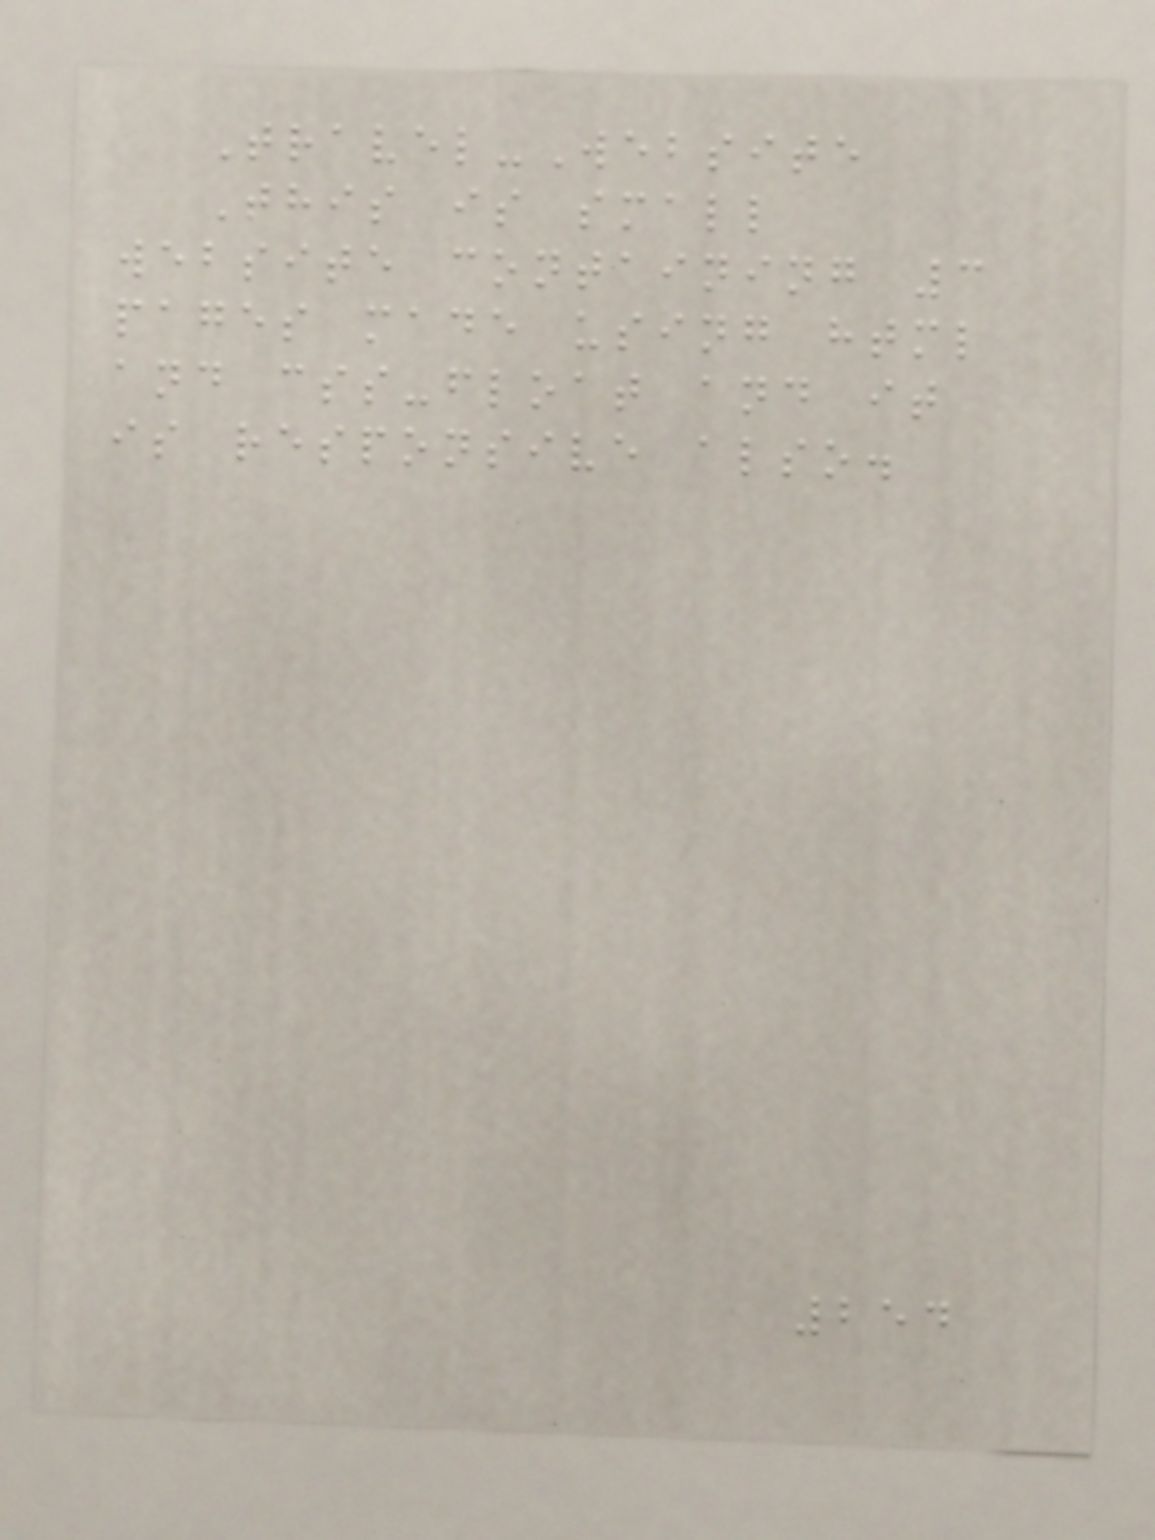Travel-Website
This is small
website containing 3
pages made using html
and css-float and it
is responsive also.
254
